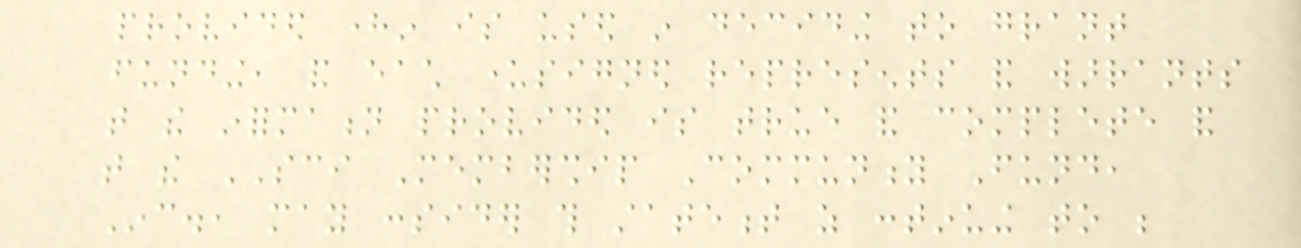provided herein is used in deciding to grant
funding, and each undersigned represents and warrants
that the information provided is true and complete and
that the SCI Membership Community Fund,
Inc., may consider this statement as continuing to be
